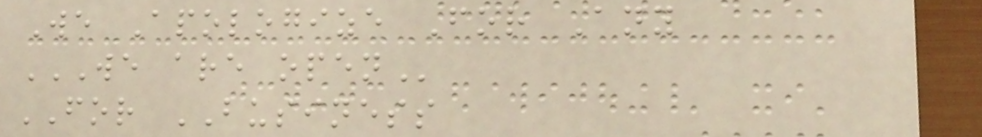We Apologize For Any
WE ARE OPEN
FOR BUSINESS
